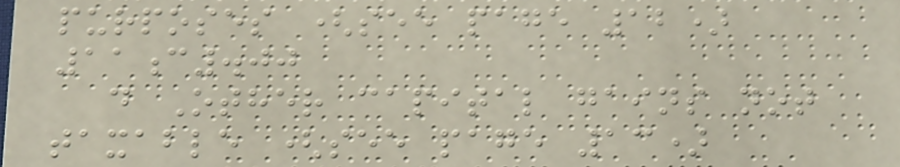purposes (see page 12)
11c.00
d Other capital gains not
taxable (see page 13)
